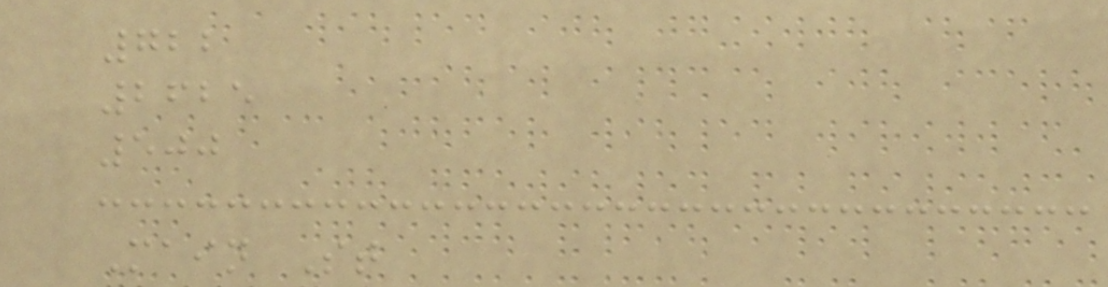722
2625
500
Main St
